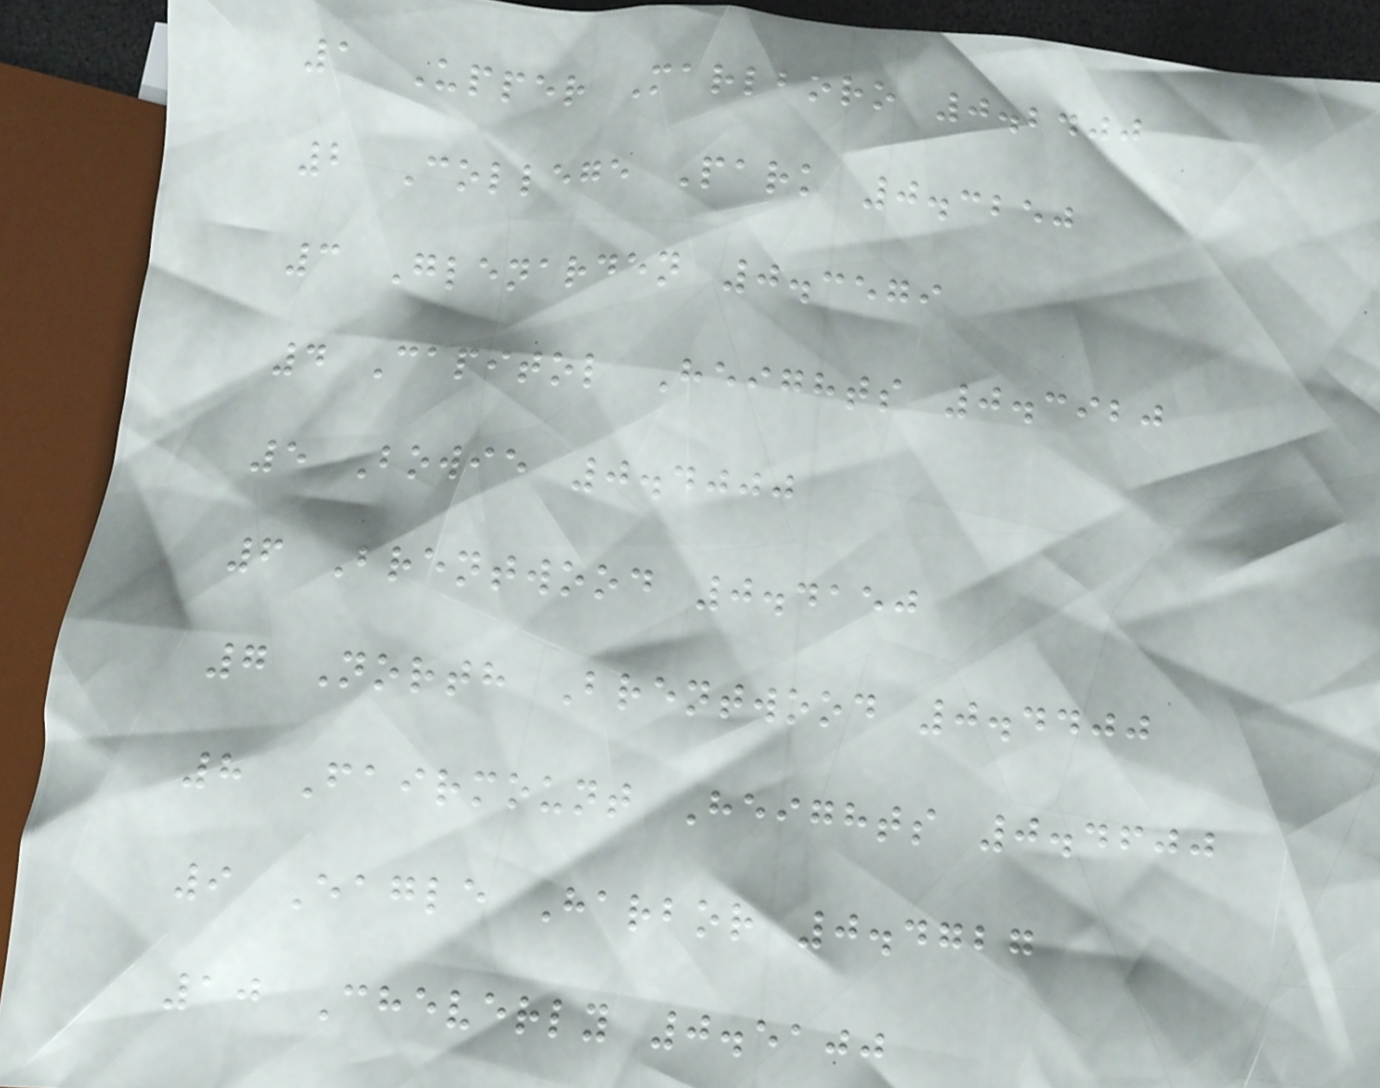1 Upper Marlboro 0.2400
2 College Park 0.3250
3 Glenarden 0.3579
4 Capitol Heights 0.3920
5 Bowie 0.4000
6 Brentwood 0.4150
7 North Brentwood 0.4400
8 Fairmount Heights 0.4600
9 Eagle Harbor 0.4727
10 Cheverly 0.5100
